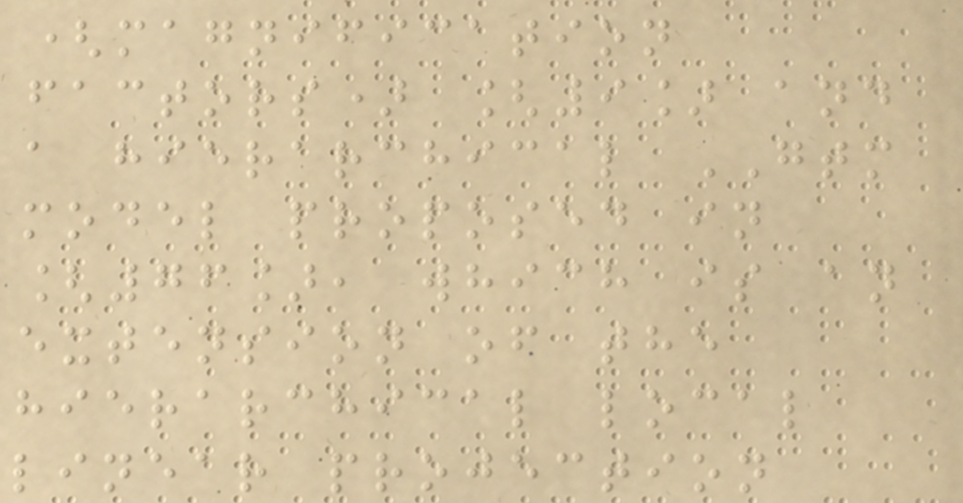(magnification
factors) [9] and
a hierarchical GTM
model proposed in
[76], which is an
extension of the
hierarchical local
linear projection
